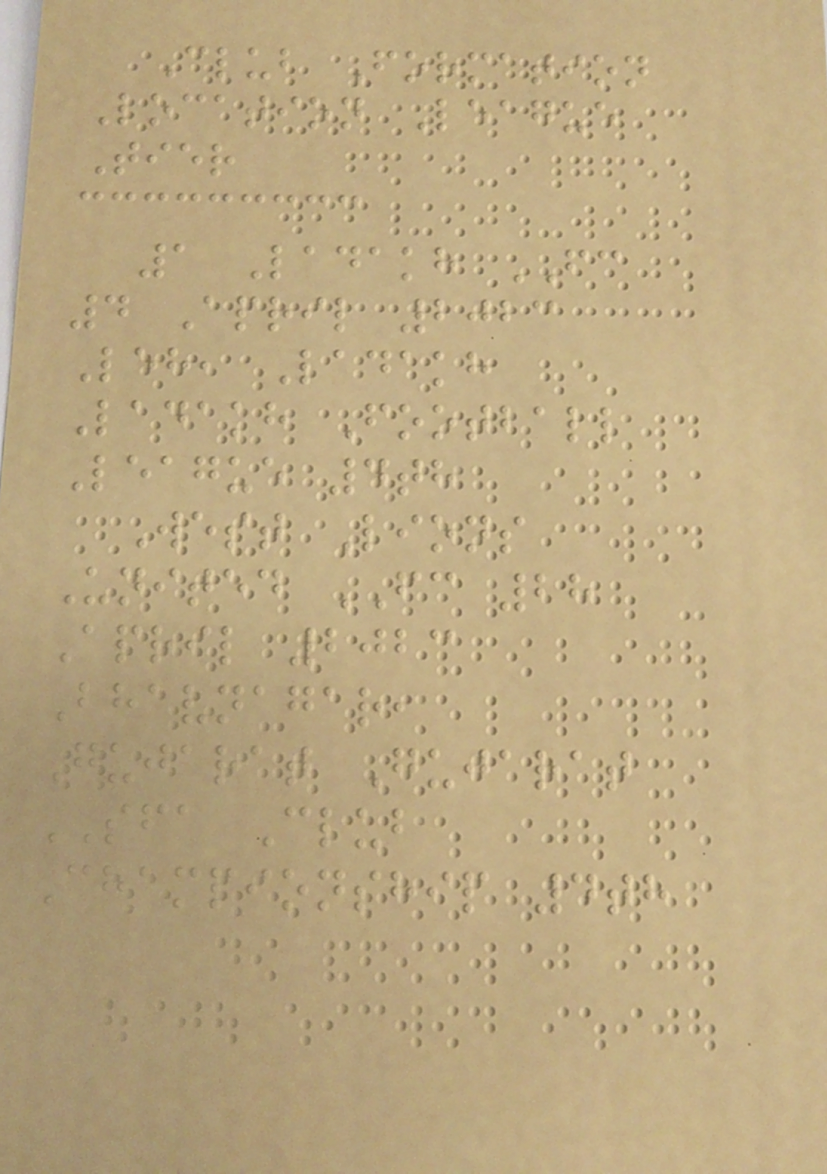Club Formation
Location League
Tier
1 Ladakh FC
4 April 2023
Leh, Ladakh
Ladakh Football
League 4th
West Lions
United FC 28
April 2023
Bhavnagar,
Gujarat Gujarat
SFA Club
Championship 4th
